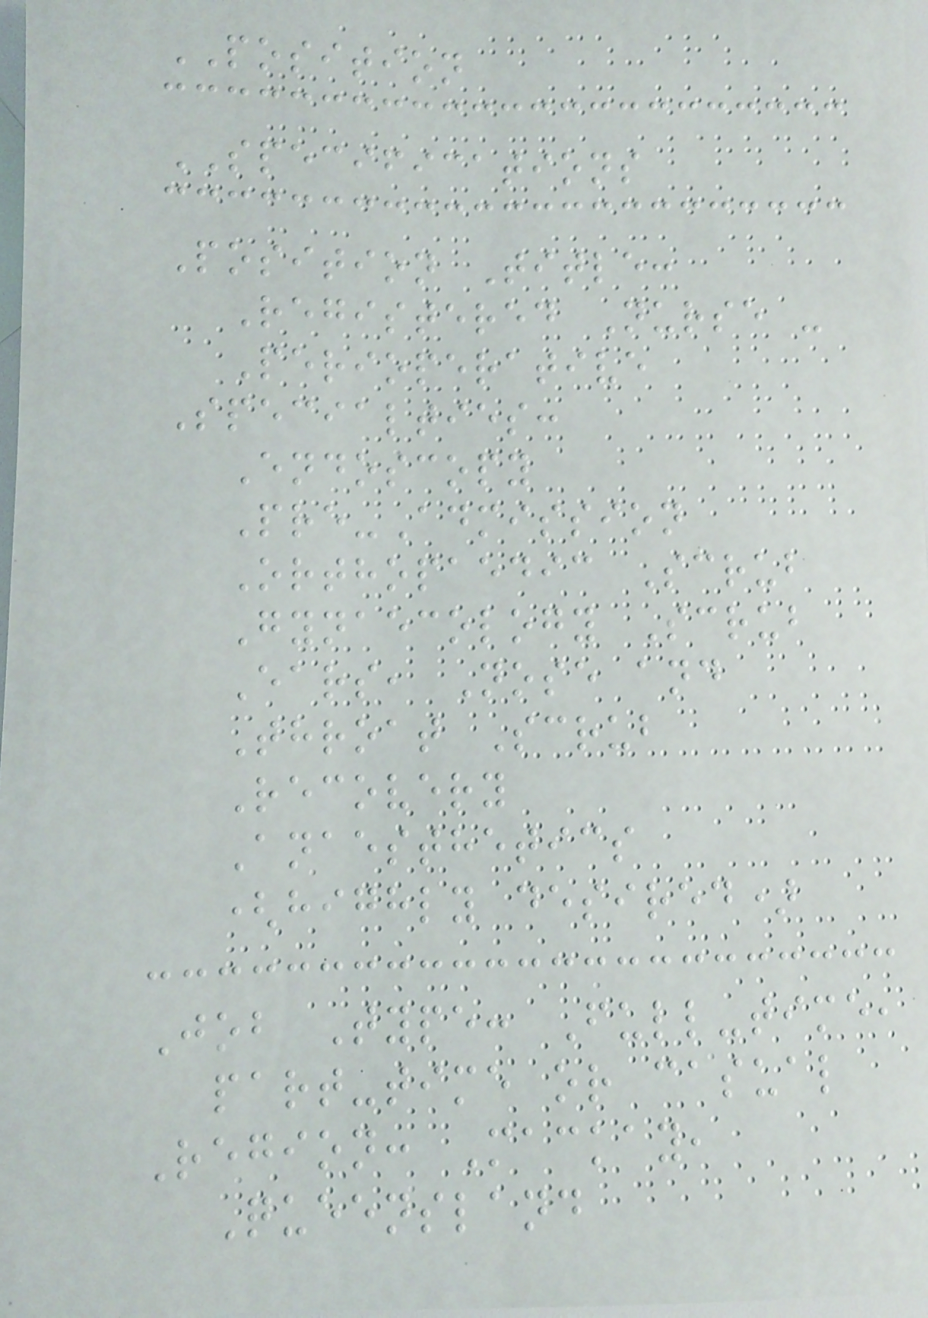POSITION
SPECIFICATIONS
Position Title:
Registered Nurse -
Perioperative
Specialties:
Endoscopy
Pre-Admission
Orthopaedic Scrub
Gynaecology Scrub
Ears, Nose and
Throat Scrub
Recovery
Anaesthetics
(highly desired)
Job Type: Full-time,
part-time or casual
Region: Mackay,
Queensland
